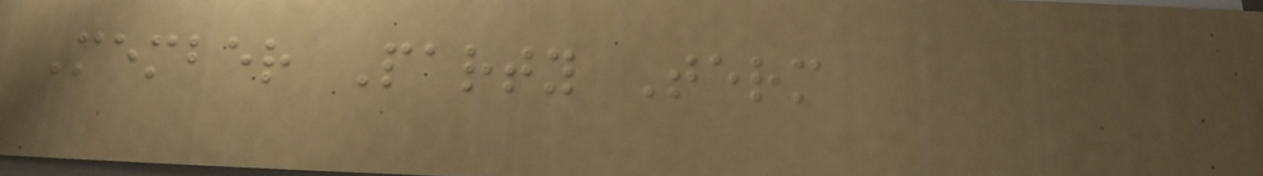Member Party Term
